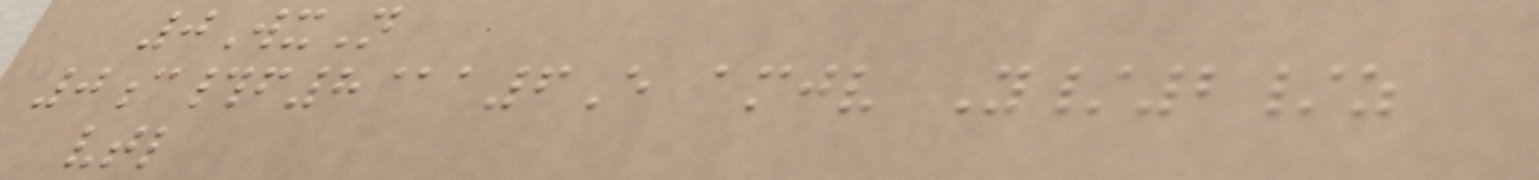0WxN
0c#f8@a6E amjv Y/2/z
vtl
